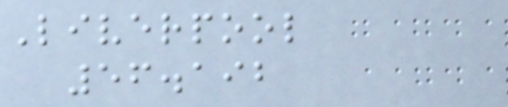Liverpool
56.192
